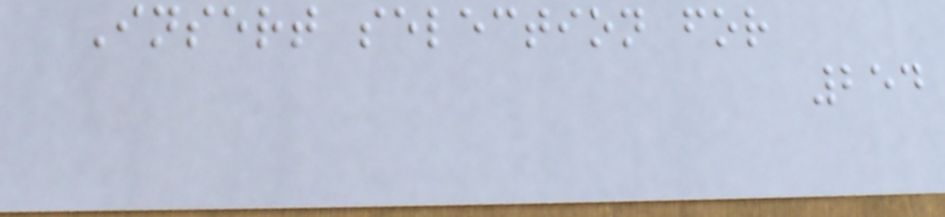Insert selection for
254
